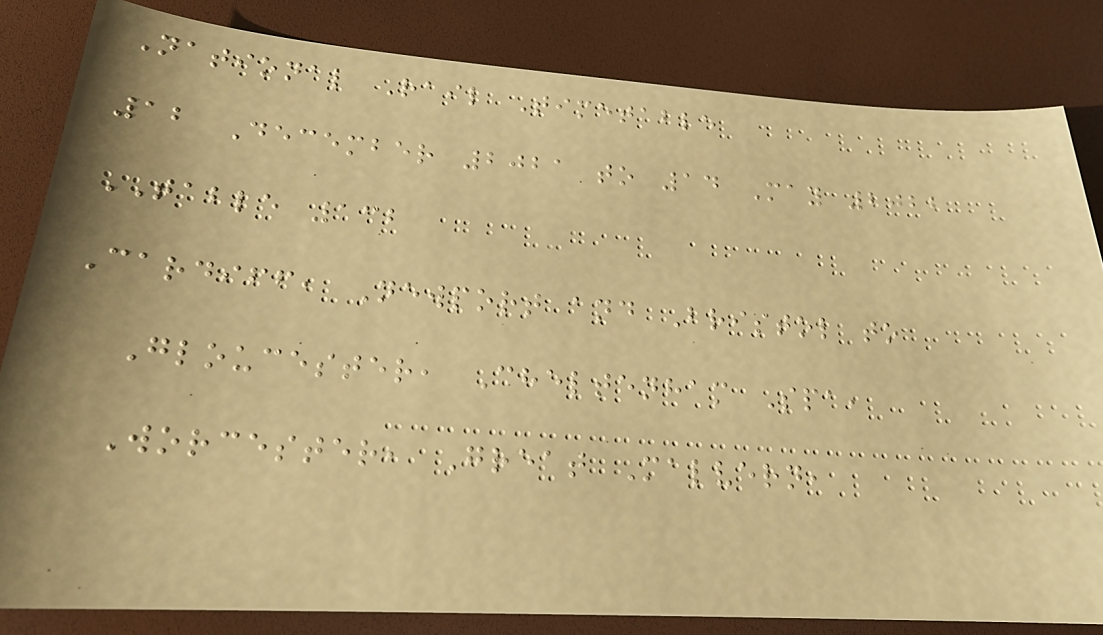National Rail Timetable
12 December 2021 to 14 May 2022
TABLE 132
Cardiff, Newport and Bristol to
Gloucester, Cheltenham Spa,
Worcester, Great Malvern,
